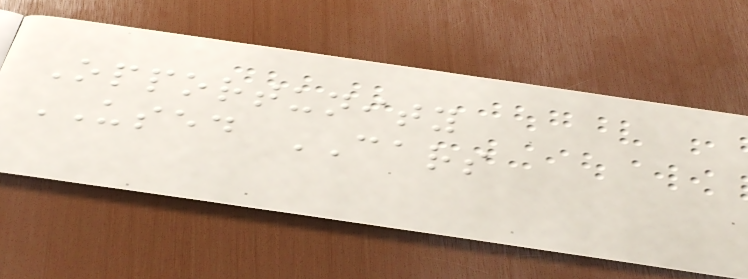Opportunity
USED CARS
